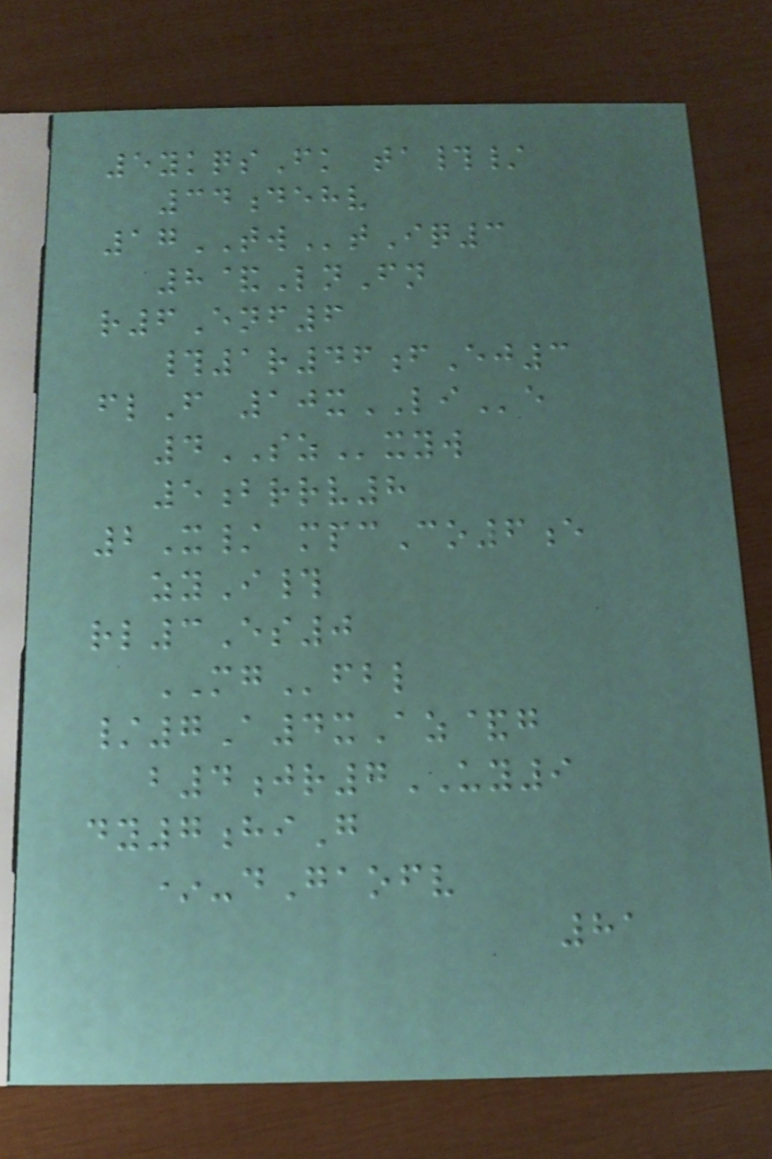5ykqsFk ta#/
34dehv
17TWtIq3
8&LnFn
r6Enf6
#1r46fEj3
flF 10xLIe
4SZxyw
5brrv8
2X/ mpcCo6e
zyI#
rl3Es0
MGfbl
/7A4xAz&g
b4jr7UY9
dy7hiG
*-dGaofv
81
